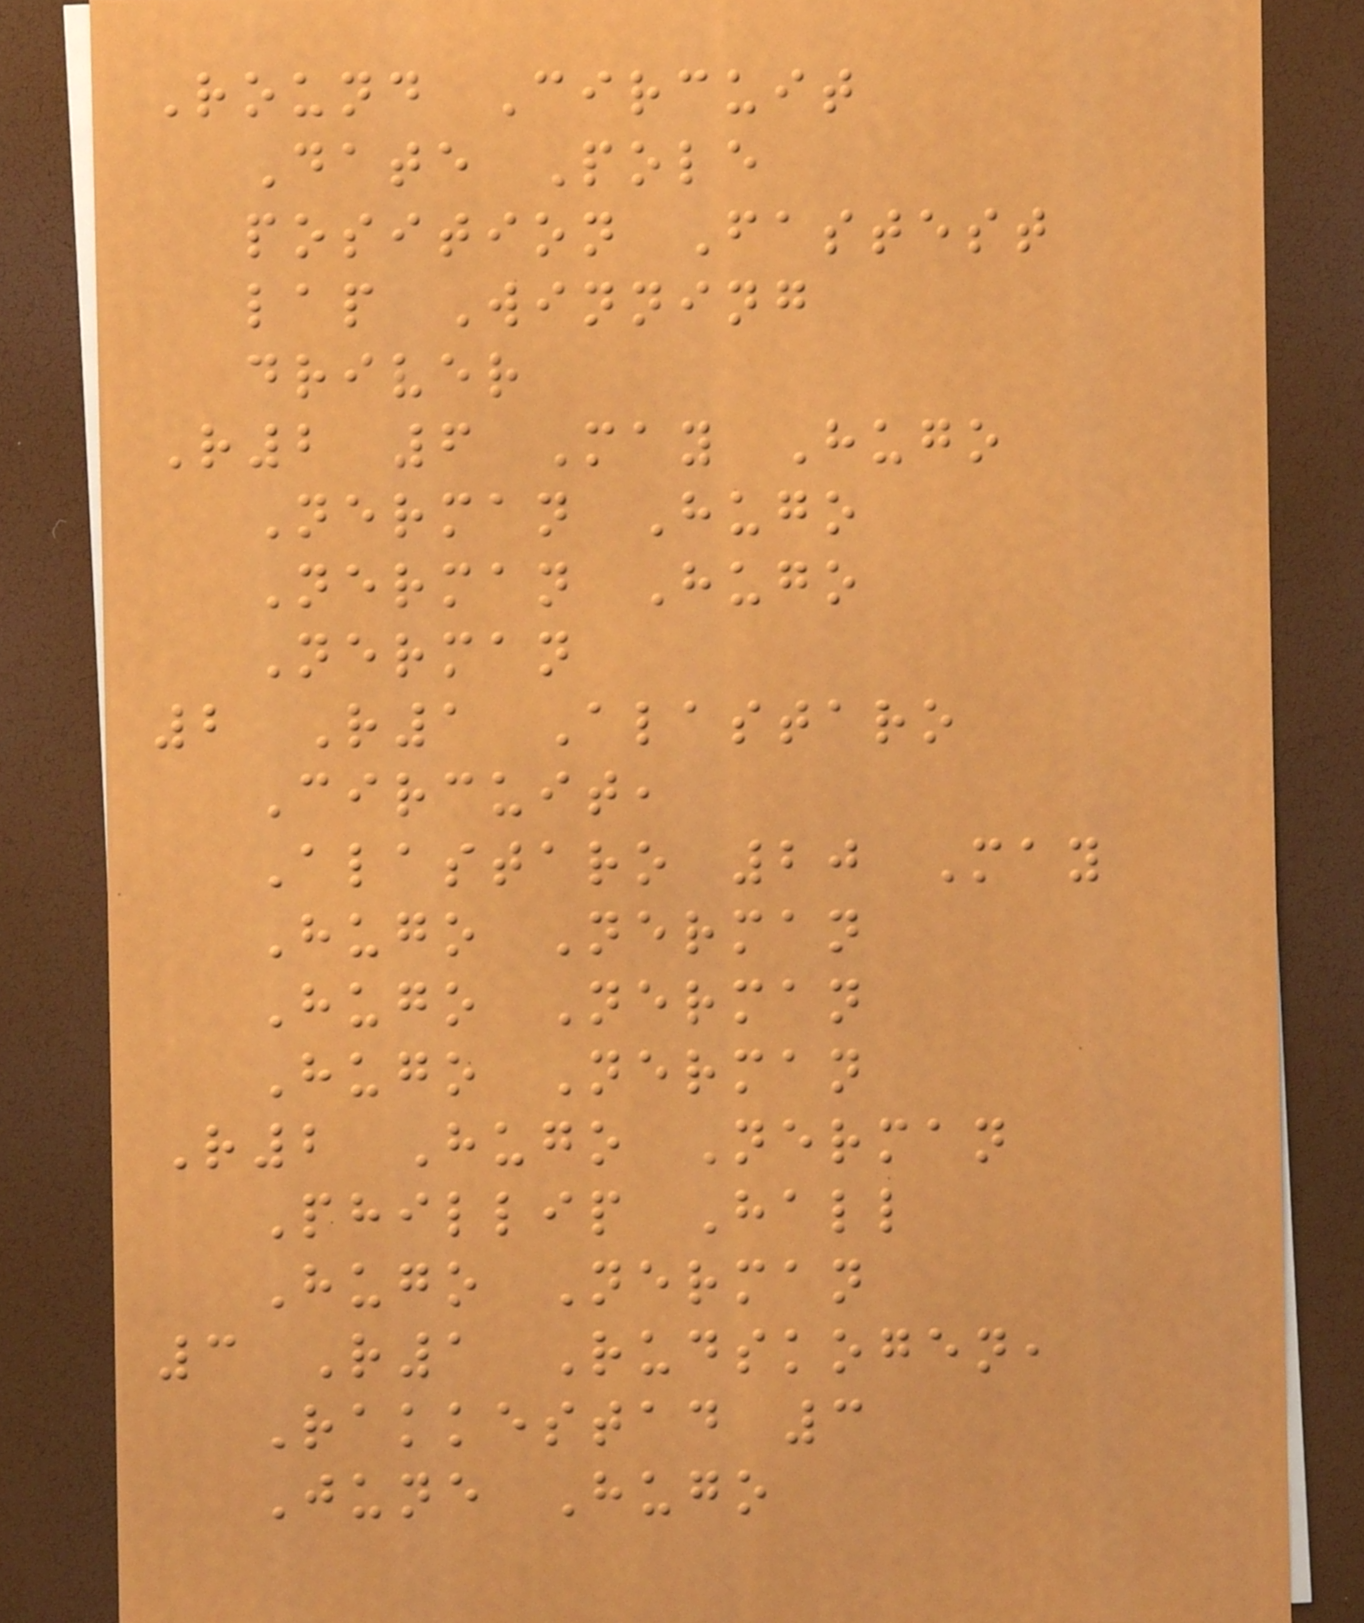Round Circuit
Date Pole
position Fastest
lap Winning
driver
R2 6 May Hugo
Nerman Hugo
Nerman Hugo
Nerman
2 R1 Alastaro
Circuit,
Alastaro 20 May
Hugo Nerman
Hugo Nerman
Hugo Nerman
R2 Hugo Nerman
Phillip Hall
Hugo Nerman
3 R1 Rudskogen,
Rakkestad 3
June Hugo
